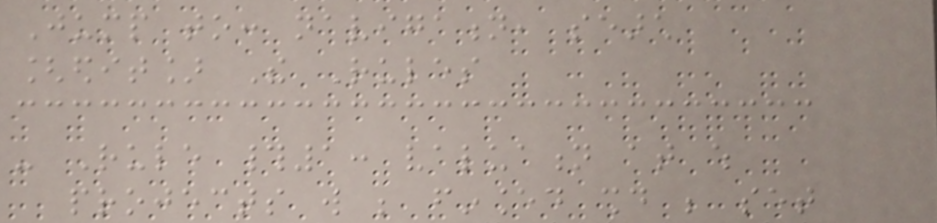Jump to: navigation, search
[edit] The Rules
- Rule #1: valuation at which
projects will be financed should be set
